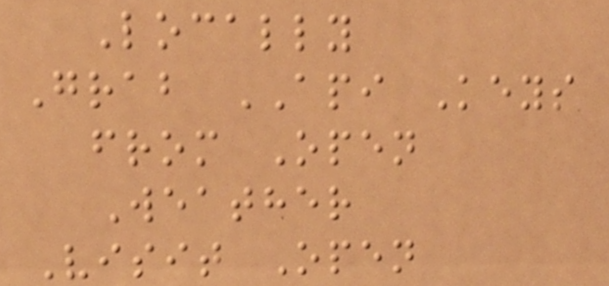Locally
Grab API Keys
from Open
Weather
Visit Open
